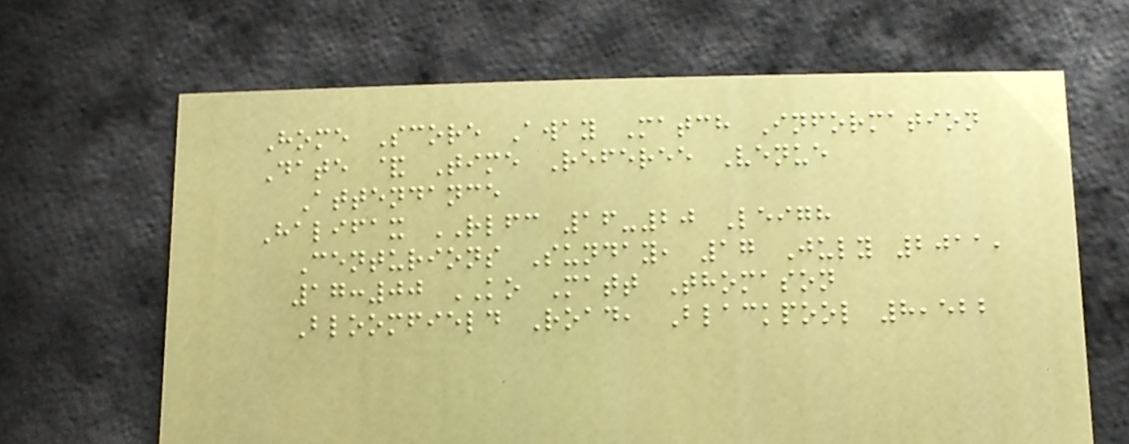Home Score Away Match Information
Date & Time Referee Venue
Attendance
Halifax RLFC 16-20 Leigh
Centurions Sunday, 17 July 2011,
17:00 KO Matt Thomason
Bloomfield Road, Blackpool 8,522
